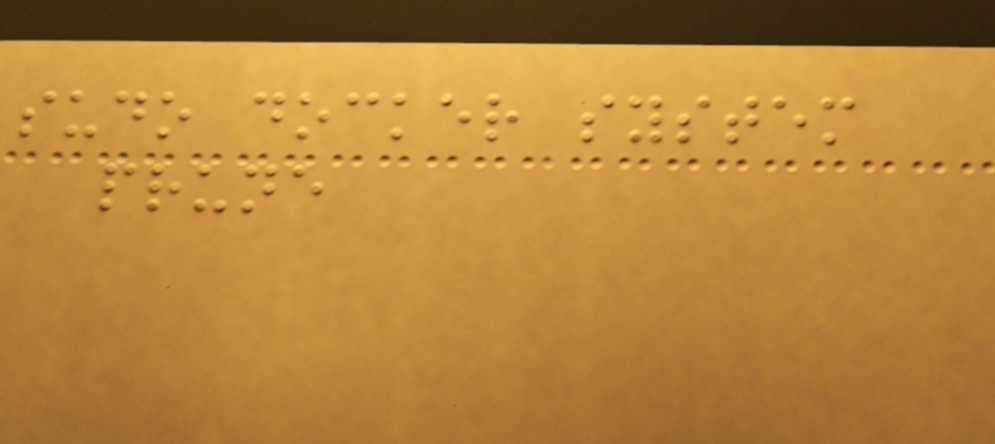sudo docker system
prune
